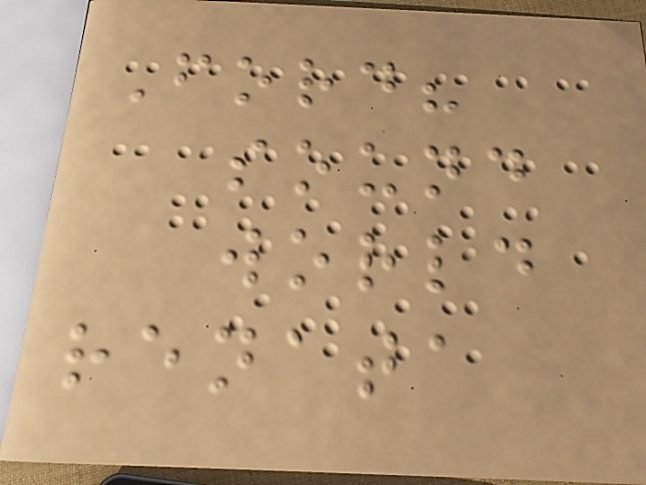Ford?
sound
world
renata
